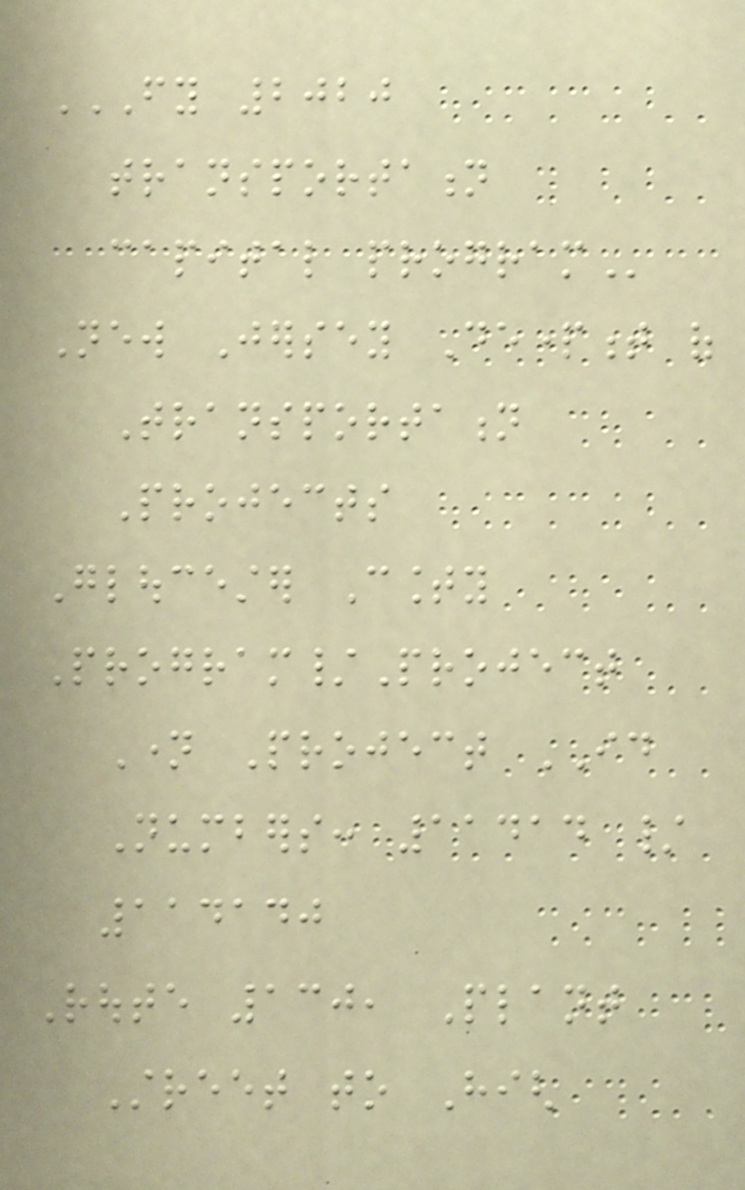FY 2020
TRANSPORTATION
CAPITAL PROGRAM
New Jersey Department of
Transportation
Projects
Gloucester County
Program/Project
Name Project ID
Numbers: 11414 /
114140
Route 130, Plant
Street to High
